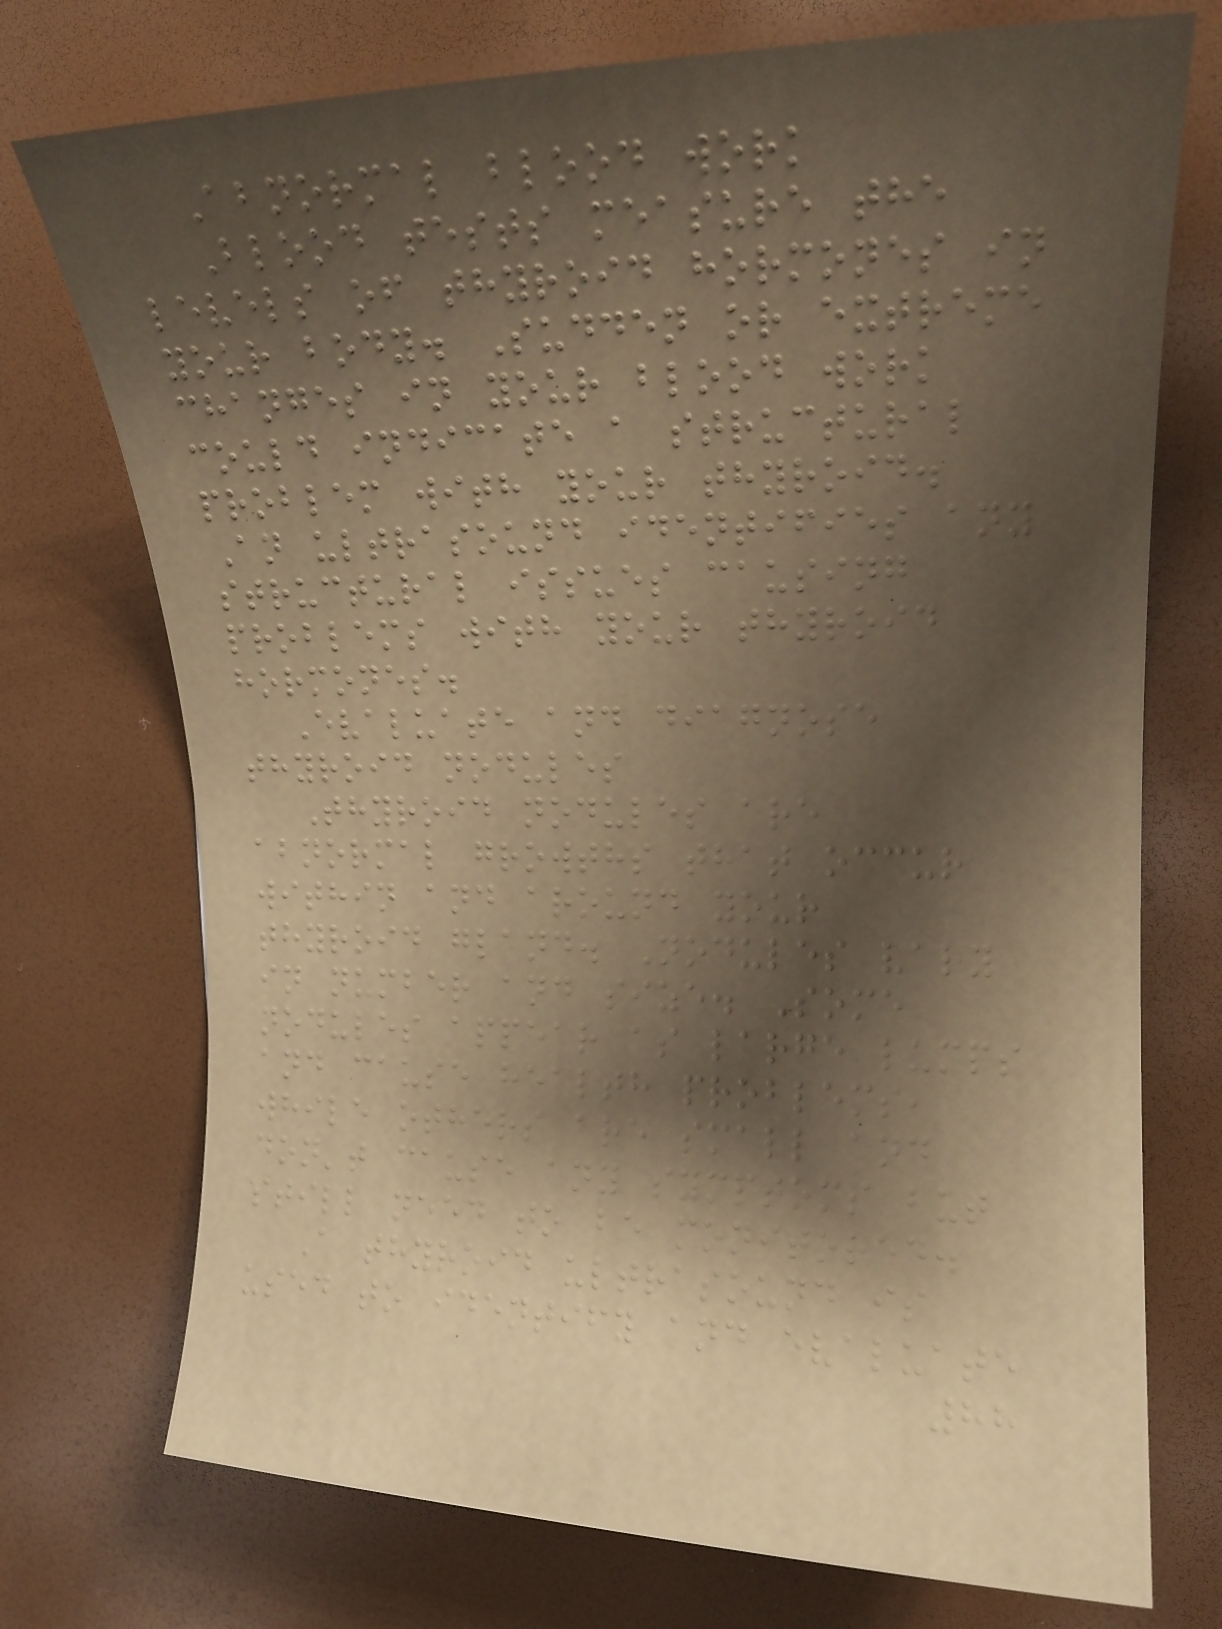Abnormal blood work
Blood tests measure the
levels of thyroid hormones in
your body. Sudden or extreme
changes in your blood work
could indicate a structural
problem with your thyroid.
An ultrasound identifies any
structural issues causing
problems with your thyroid
hormones.
Evaluate and diagnose
thyroid nodules
Thyroid nodules are
abnormal growths that occur
within and around your
thyroid gland. Nodules vary
in number and size. Some
nodules appear as large lumps
and cause health problems,
while others are small and
don't cause any symptoms but
still need to be monitored.
A thyroid ultrasound is
used to identify and evaluate
88
